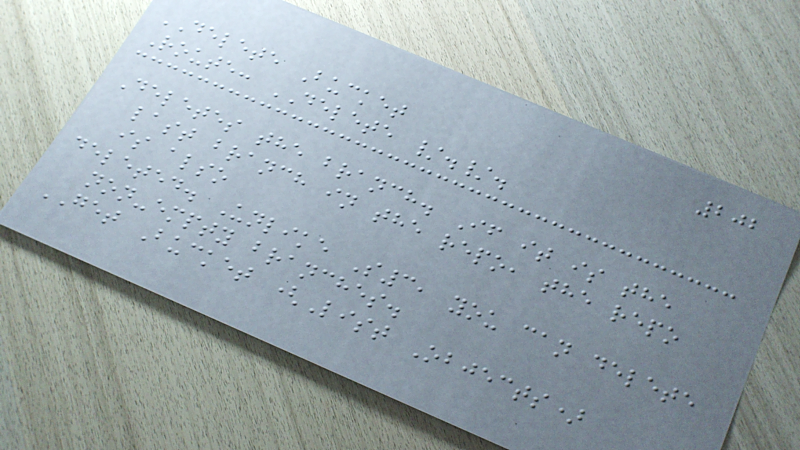202
DELETE Bucket
Route: DELETE /./.
Deletes the branch. If it is the
last branch in the repo, the repo
is also
deleted. Unlike S3, you can delete
non-empty branches.
GET Bucket (List Objects)
